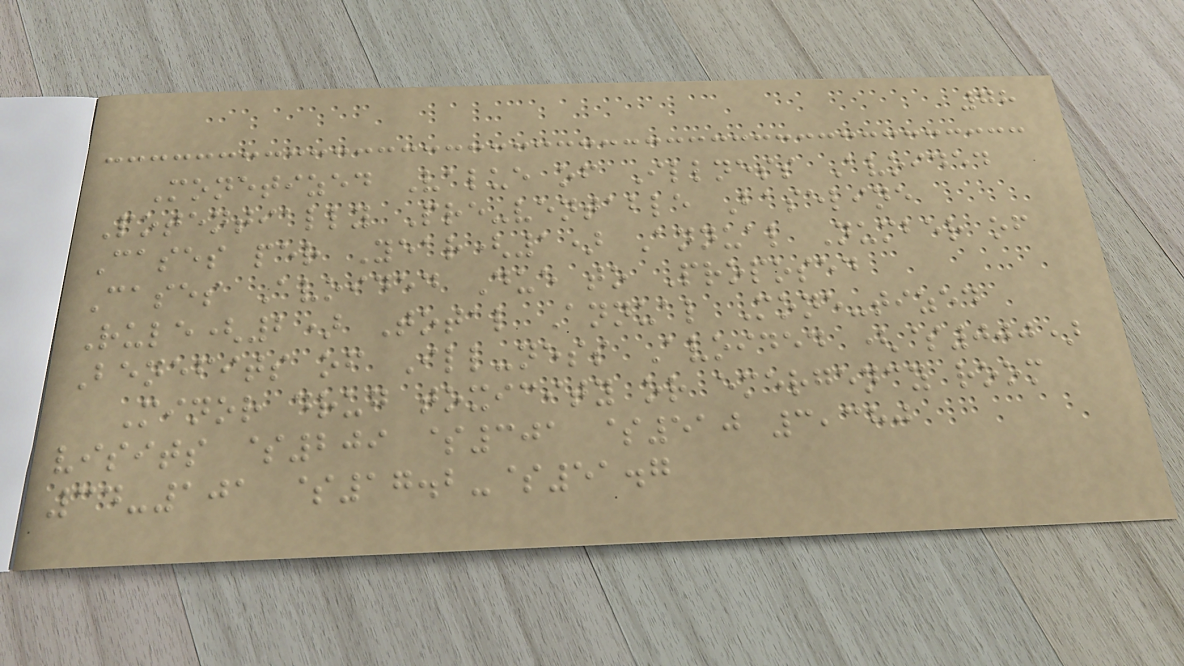78
Monetized Value of Illness Avoided
Potentially Pre-ventable Baseline
Cases per Year(1) Annual Number of
Cases Avoided Due to Proposed
Rule(2) Total Annual Mone-tized
Benefits of Ill-ness Avoided ($000)
Minor drug toxicity or emergency room
visits $209 $301 $510 3,380
34-101 $17.2-$51.7
